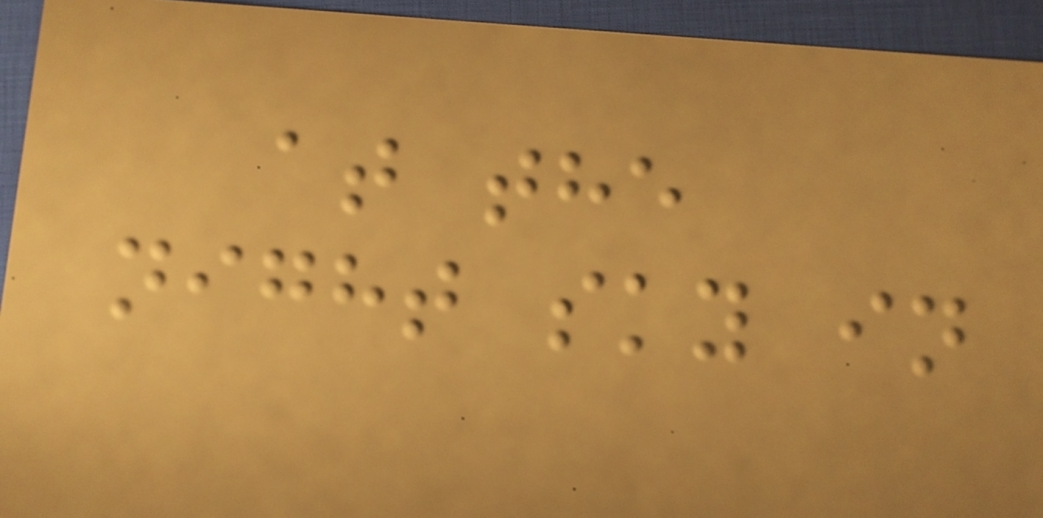at the
night sky in
